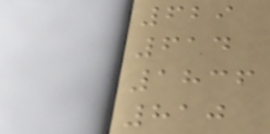629
614
1836
810
